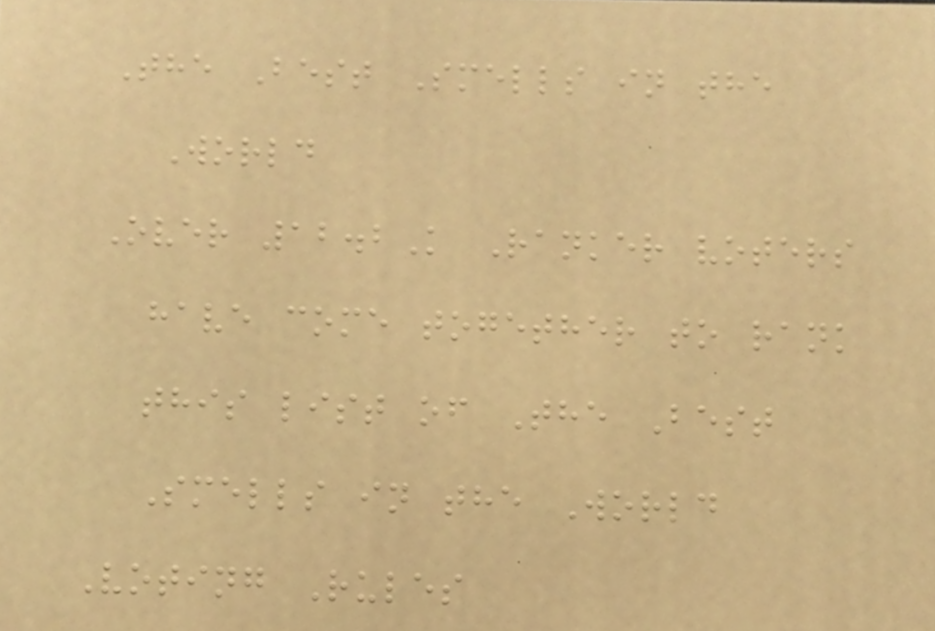The Best Smells in the
World
Over 12.2K Ranker voters
have come together to rank
this list of The Best
Smells in the World
Voting Rules
